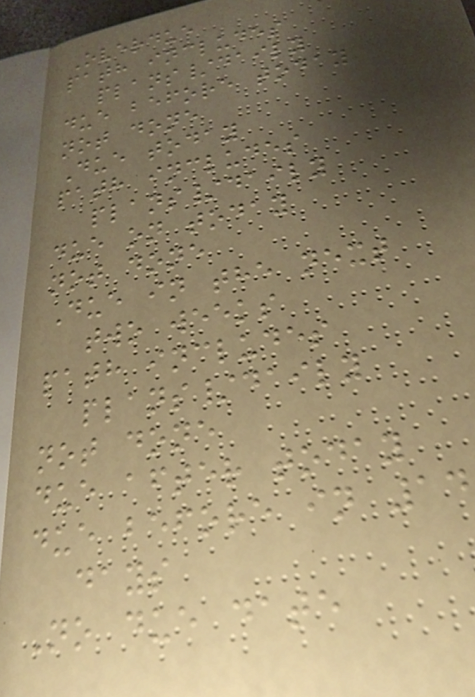Overdue
path includes
plans/daily
due before today
not done
Due today
path includes
plans/daily
due on today
not done
Due in the next
two weeks
path includes
plans/daily
not done
due after today
due before in 14
days
No due date
